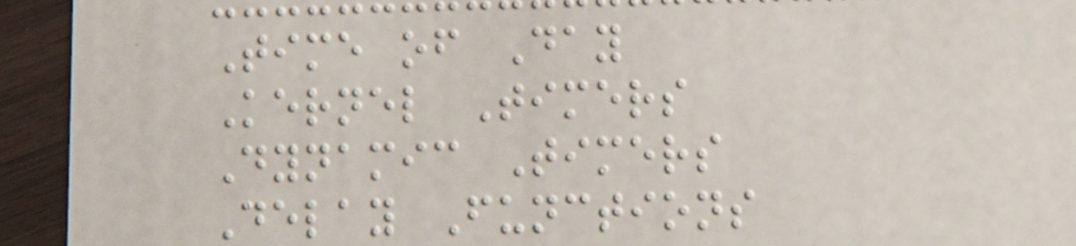Time of Day
Kernel Timers
Dynamic Timers
Delay Functions
